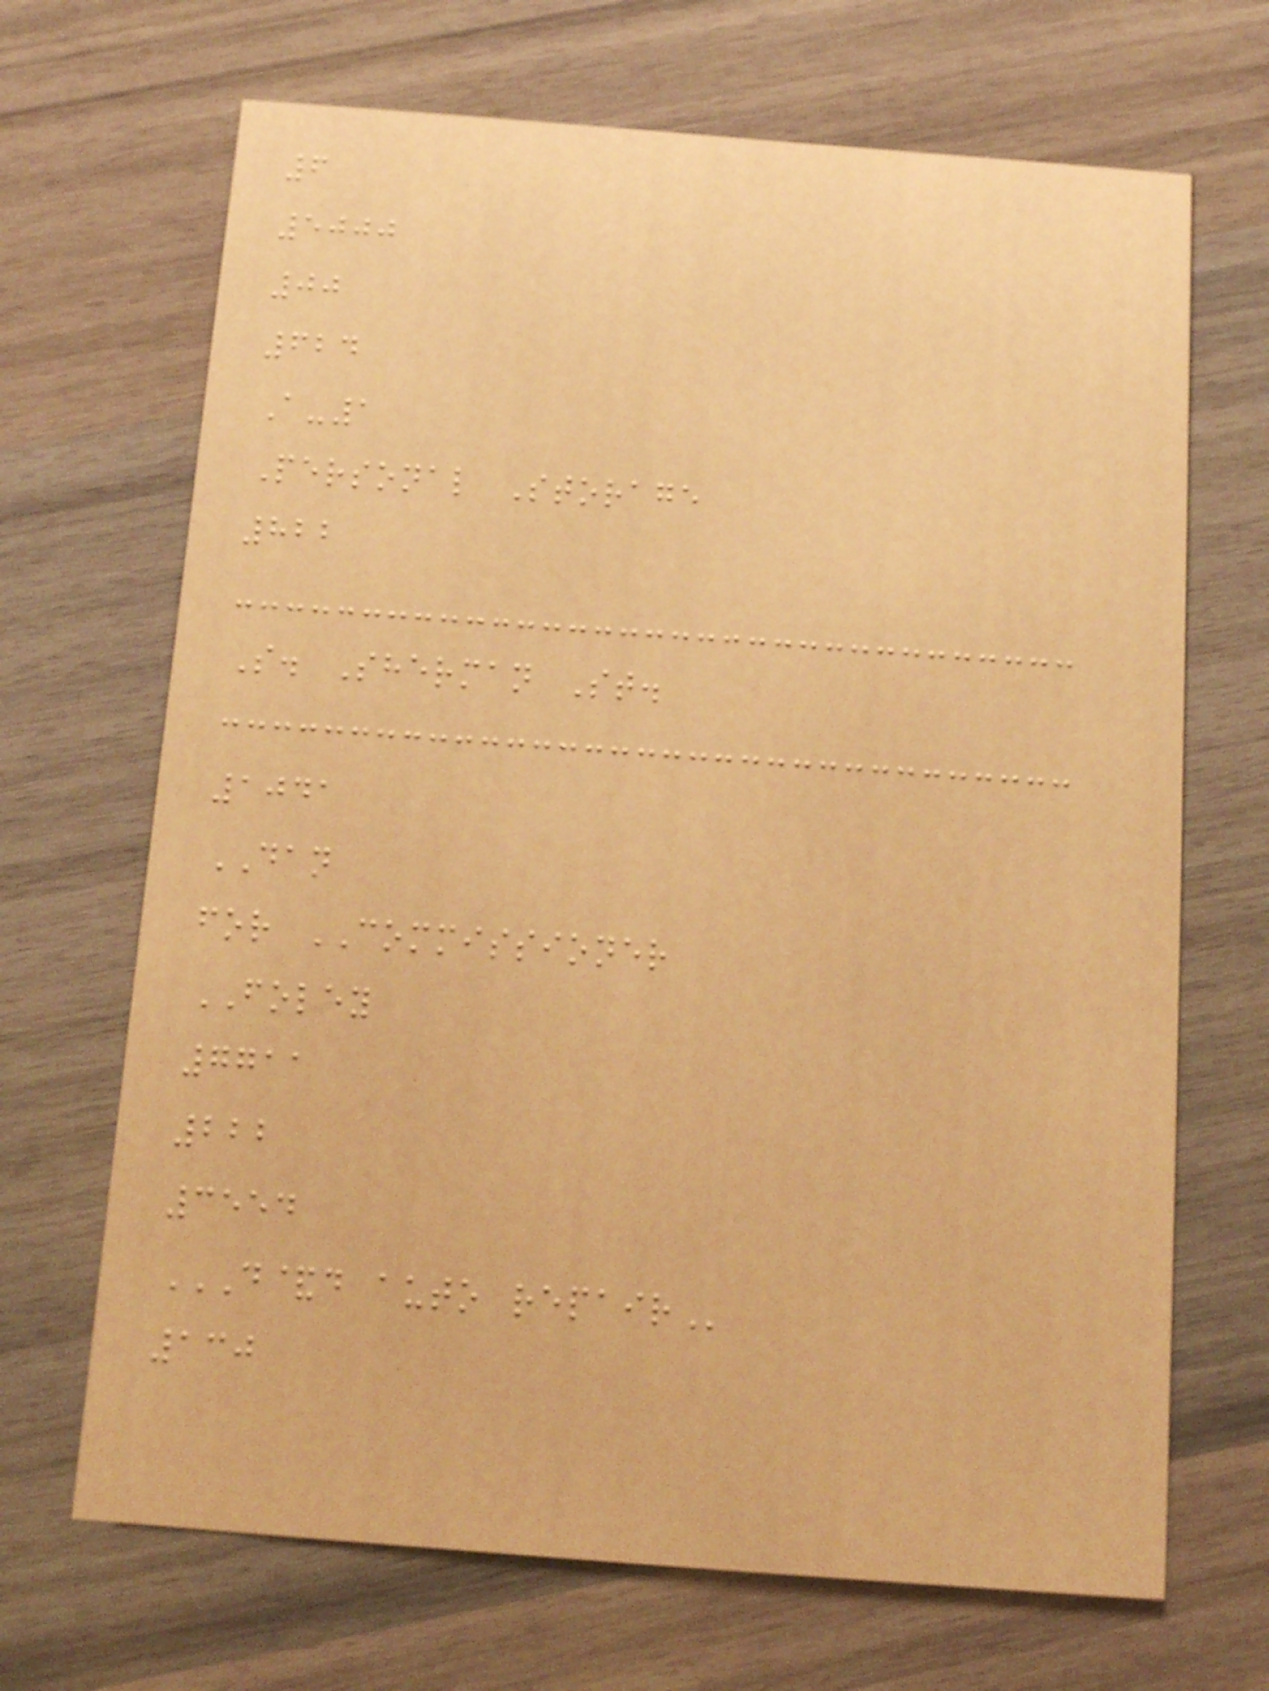6
5000
00
624
A-1
Personal Storage
822
S. Sherman St.
1041
DAN
for COMMISSIONER
FOLEY
7711
222
3554
D&D AUTO REPAIR
130
